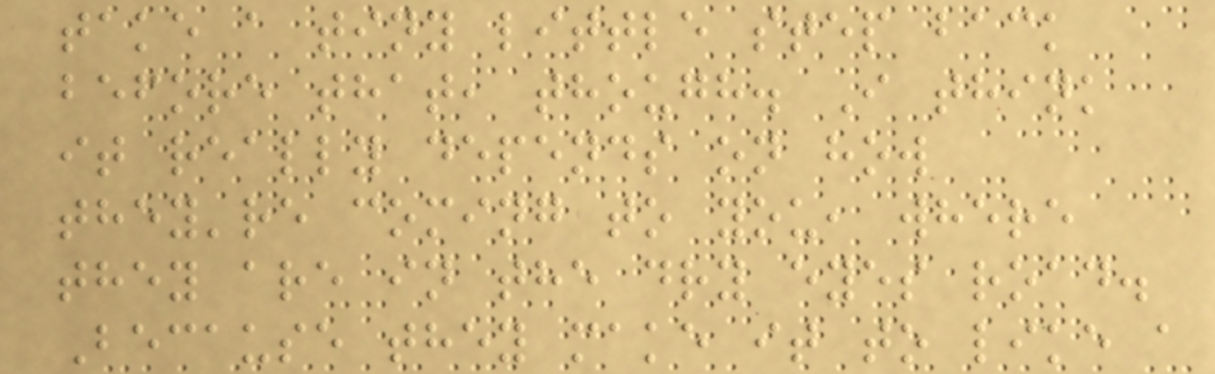take a tiny little step back
before that, though. I think
it really depends on how
they're coming to you, where
they are in the dry eyes road.
Because they make it to like a
